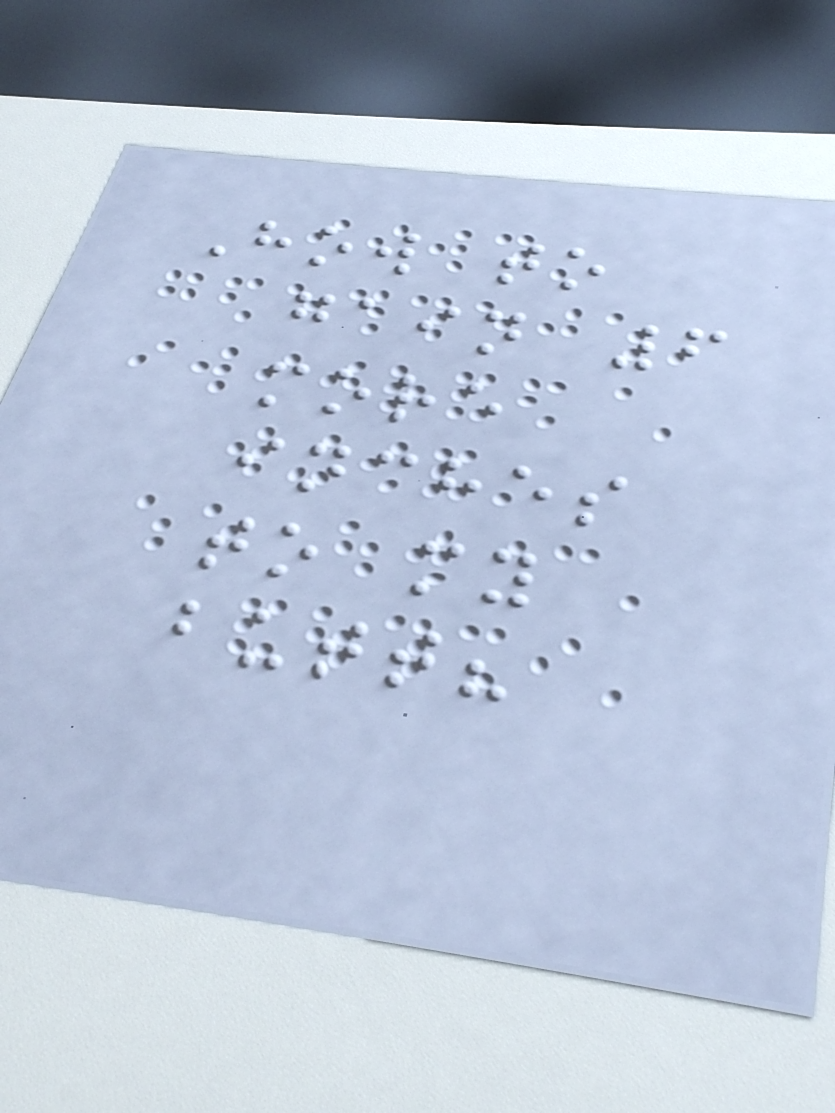How to
gain 6
more
inches
to my
butt?
